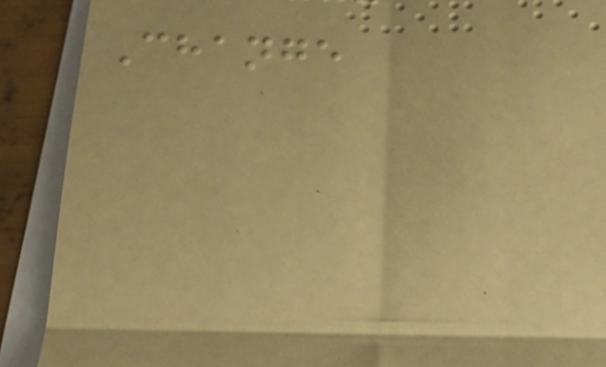Change
